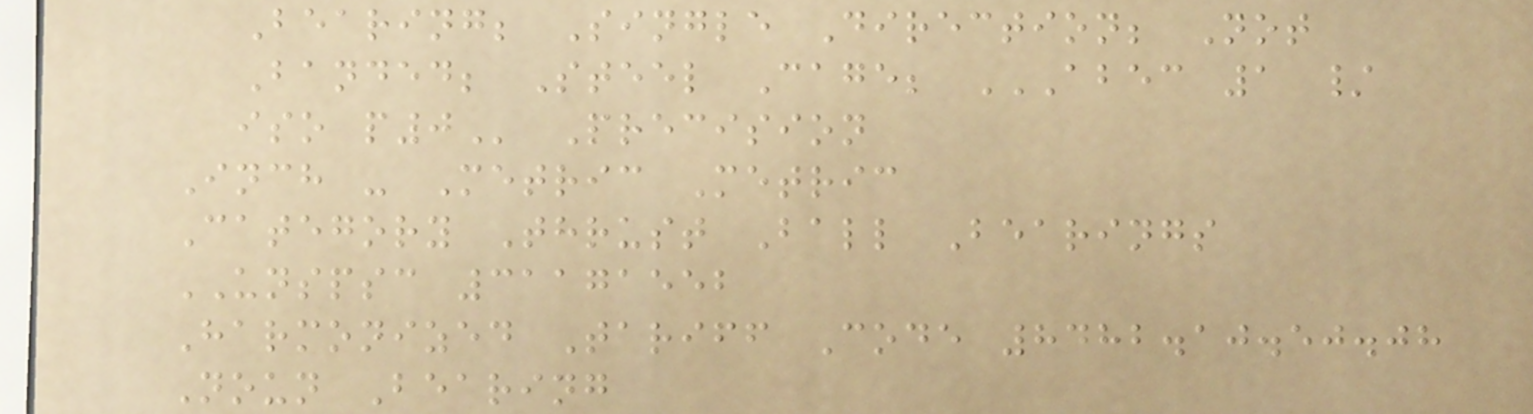Bearing; Single Direction; Not
Banded; Steel Cage; ABEC 1 /
ISO P0 Precision
Inch - Metric Metric
Category Thrust Ball Bearings
UNSPSC 31171552
Harmonized Tariff Code 8482.10.50.08
Noun Bearing
